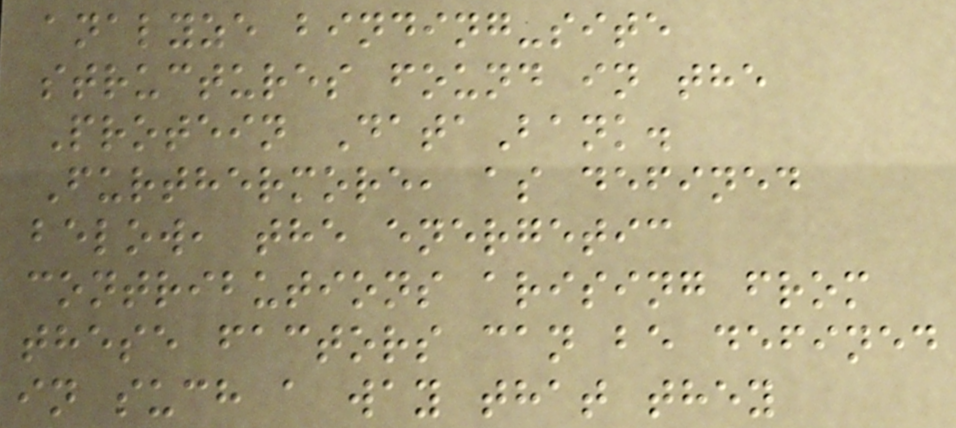analyze binding-site
structures found in the
Protein DataBank.
Furthermore, as defined
below, the energetic
contributions arising from
these factors can be defined
in such a way that they
